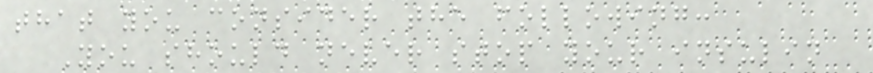that you consider the following:
You should never stop your insulin
